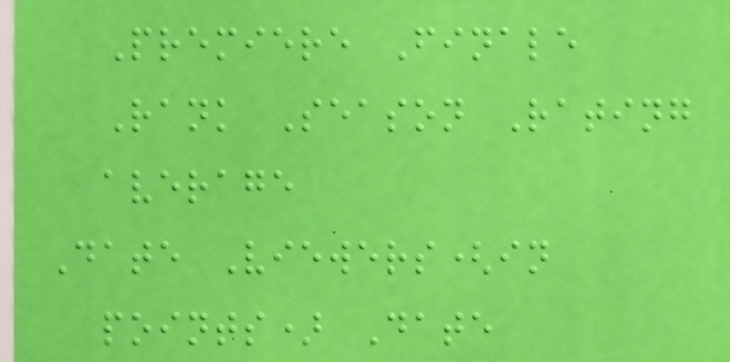Premiere Finale
Rank Season Rating
average
Date Viewers(in
points) Date
